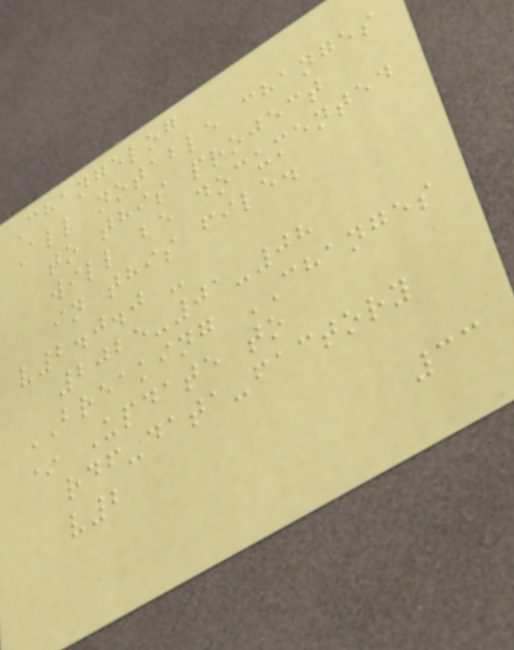Changelog
All notable changes
to this project
will be documented
in this file.
v2.0.0 -
2025-01-08
BREAKING CHANGES
* Update to
rdf-data-factory
v2
33
